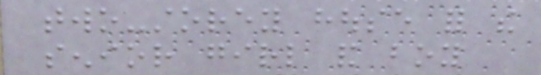two-storey house for the
senior girl and boy
